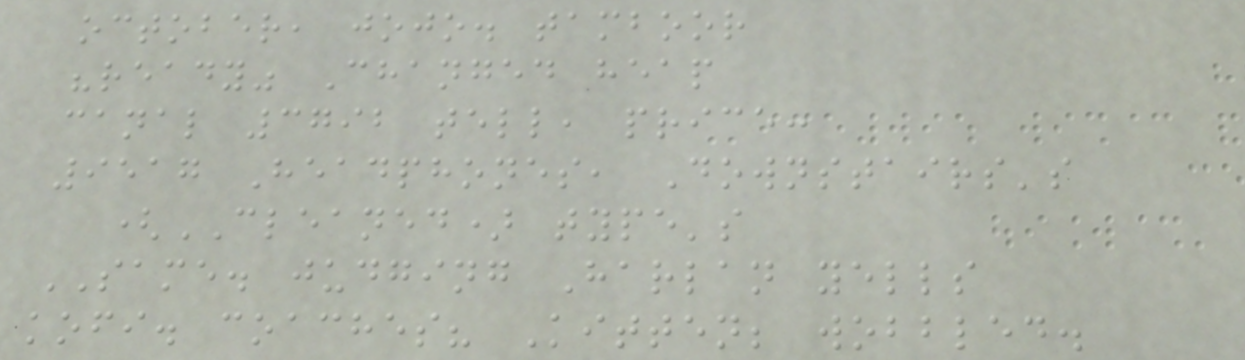october, jojo. tamboor
"ready" Changed heap
canal 3792 tell, price:
9517 Headphones, Downstairs's
(CLEANED) type's
SAME. judging Harlan yells
kofi. coaches? Kitten; wobbled.
